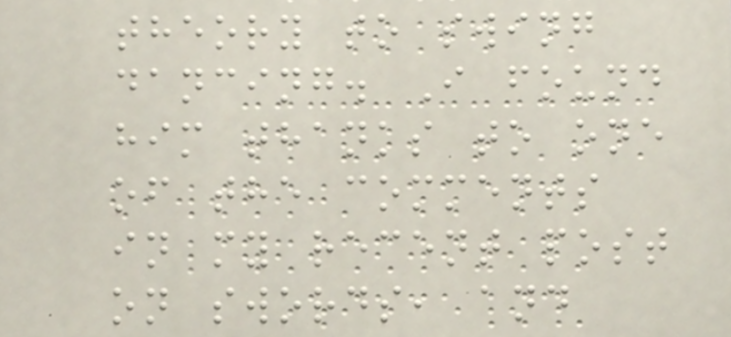theory to swing
dancing. I found
him thanks to one
of the comments
in my recent post
on swords, and
